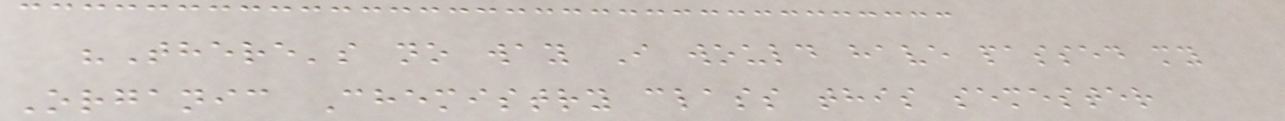"There's no way I would have passed my
Organic Chemistry class this semester
